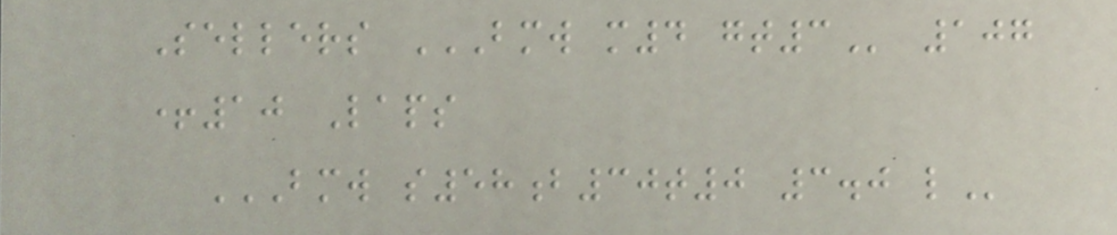Sellers BMW M4 GT3 107
+10 Laps
BMW S58B30T0 3.0 L
